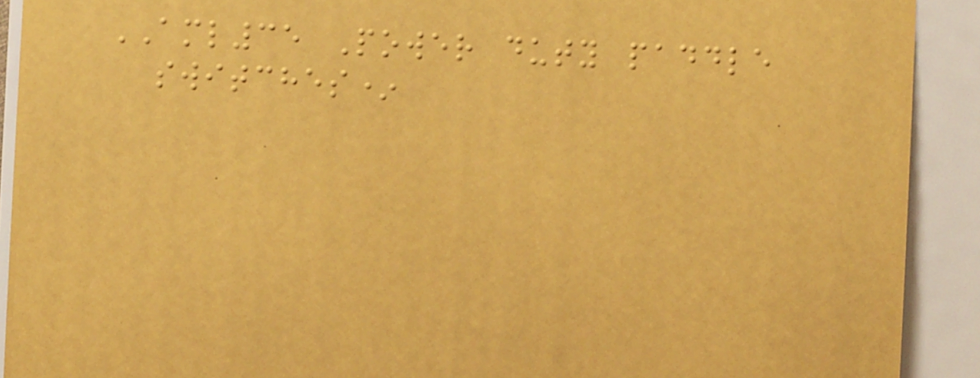AML35 Power duty paddle
switches*
